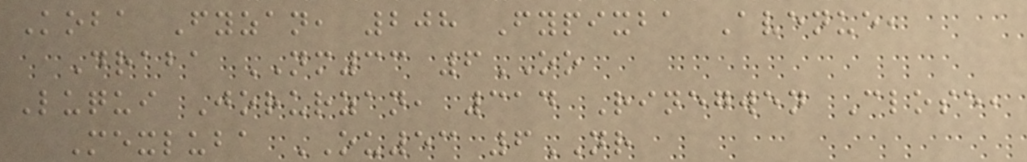Koba Fyzan, 208 Fypixba Avenue,
Draba NM33 6OO
Luqui Jorurzan, 314 Rinegwen Close,
Mexluba OU53 6NR
